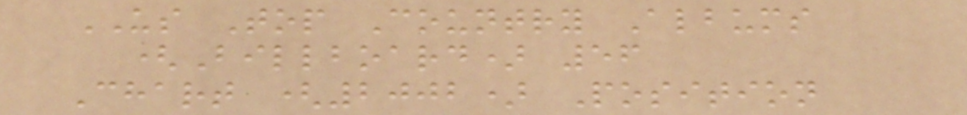US Top Country Albums
(Billboard) 56
Chart (2002) Position
